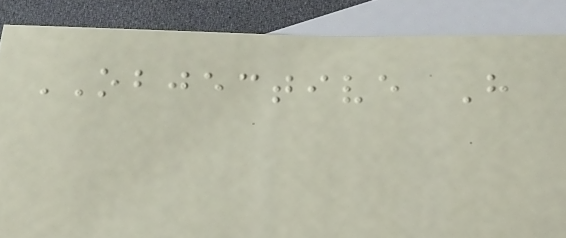OBJECTIVE H
